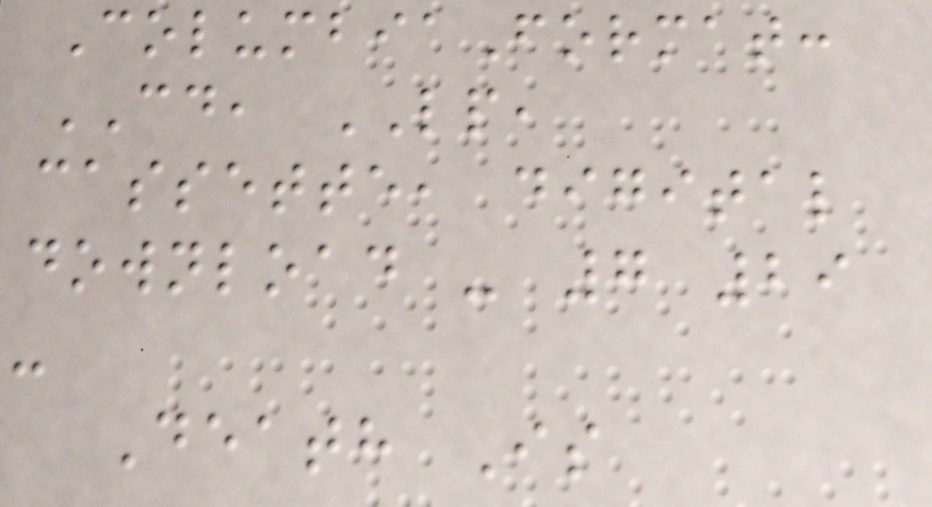ColumbiaFormat:
CD, LP,
cassette, digital
download - 7 29
-
Death Is
